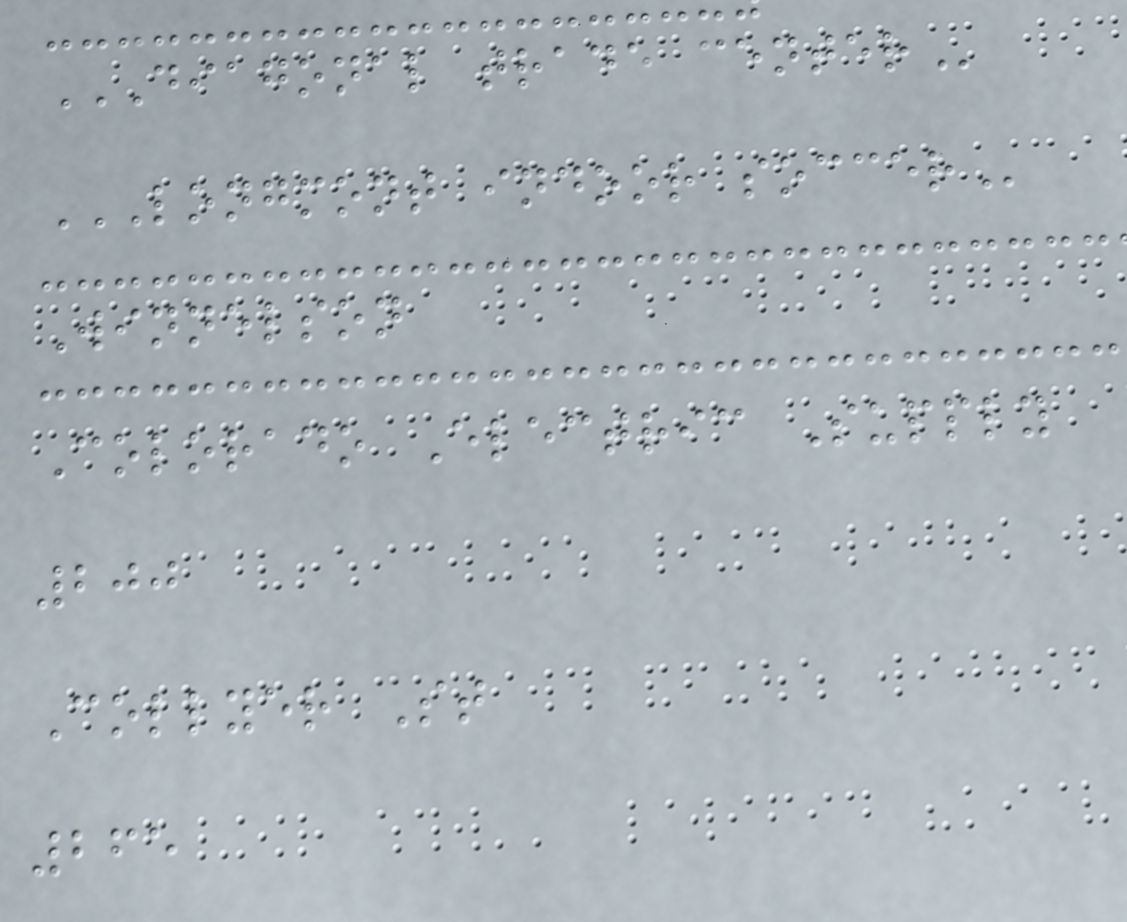DIAGONAL TRADE CENTER
LONGMONT INDOOR SOCCER
Winnelson
Colorado Electric Supply
200
Collyer St
265
